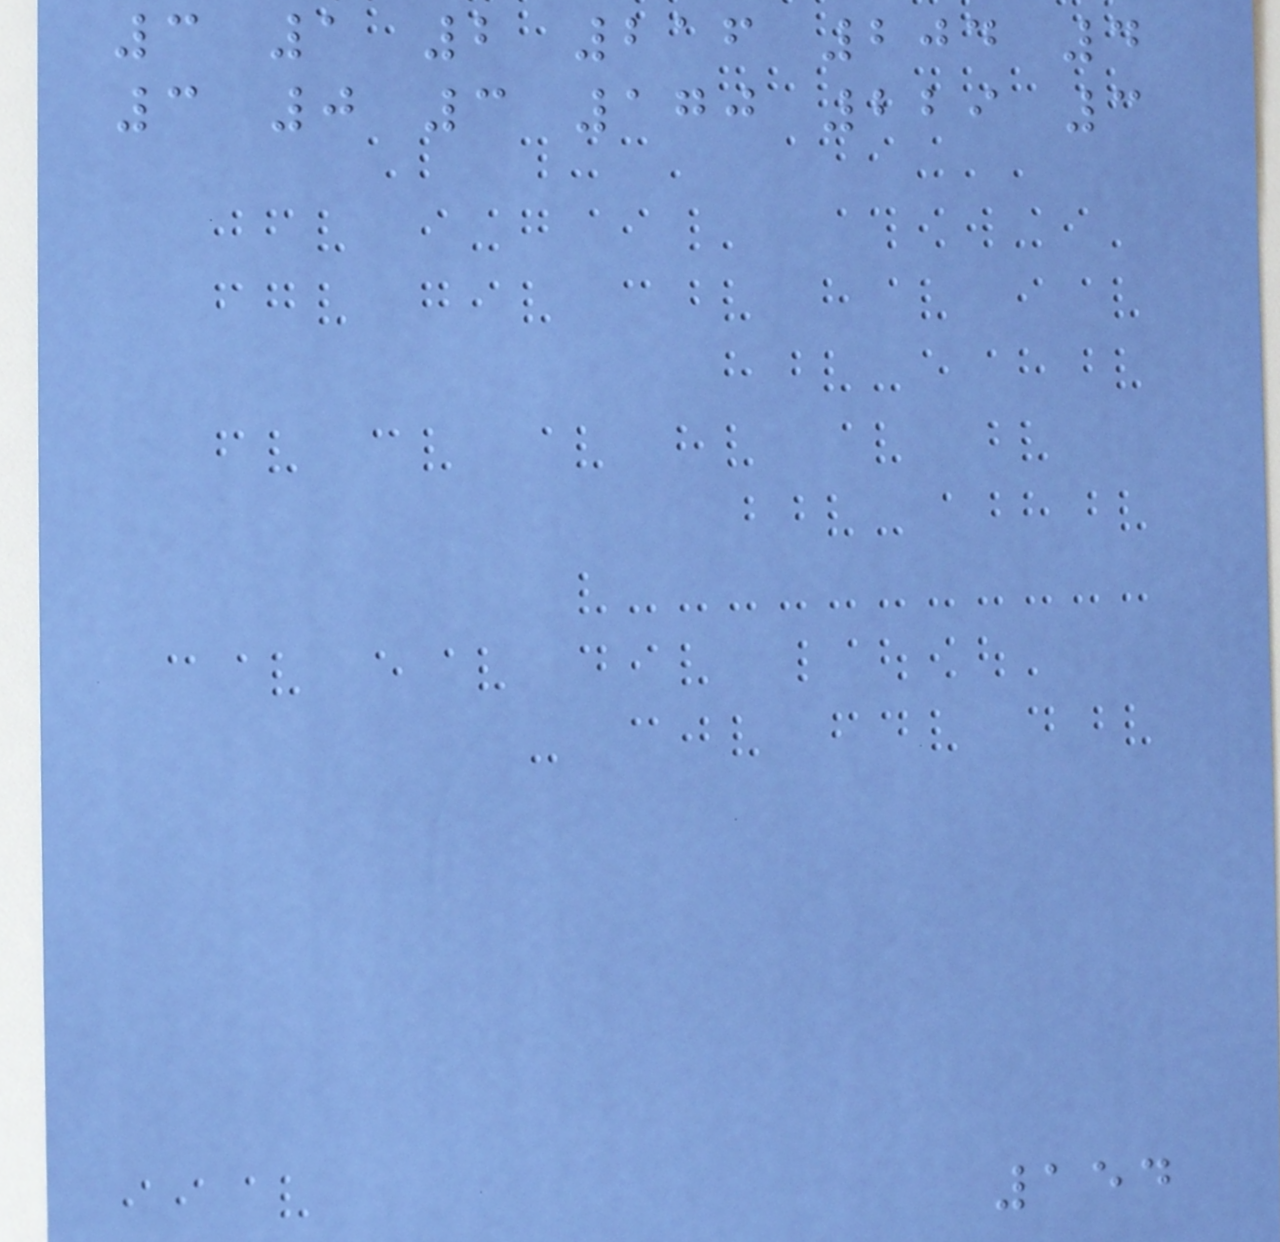3 1 2 216 204 4
3 0 3 170 229 3
154
